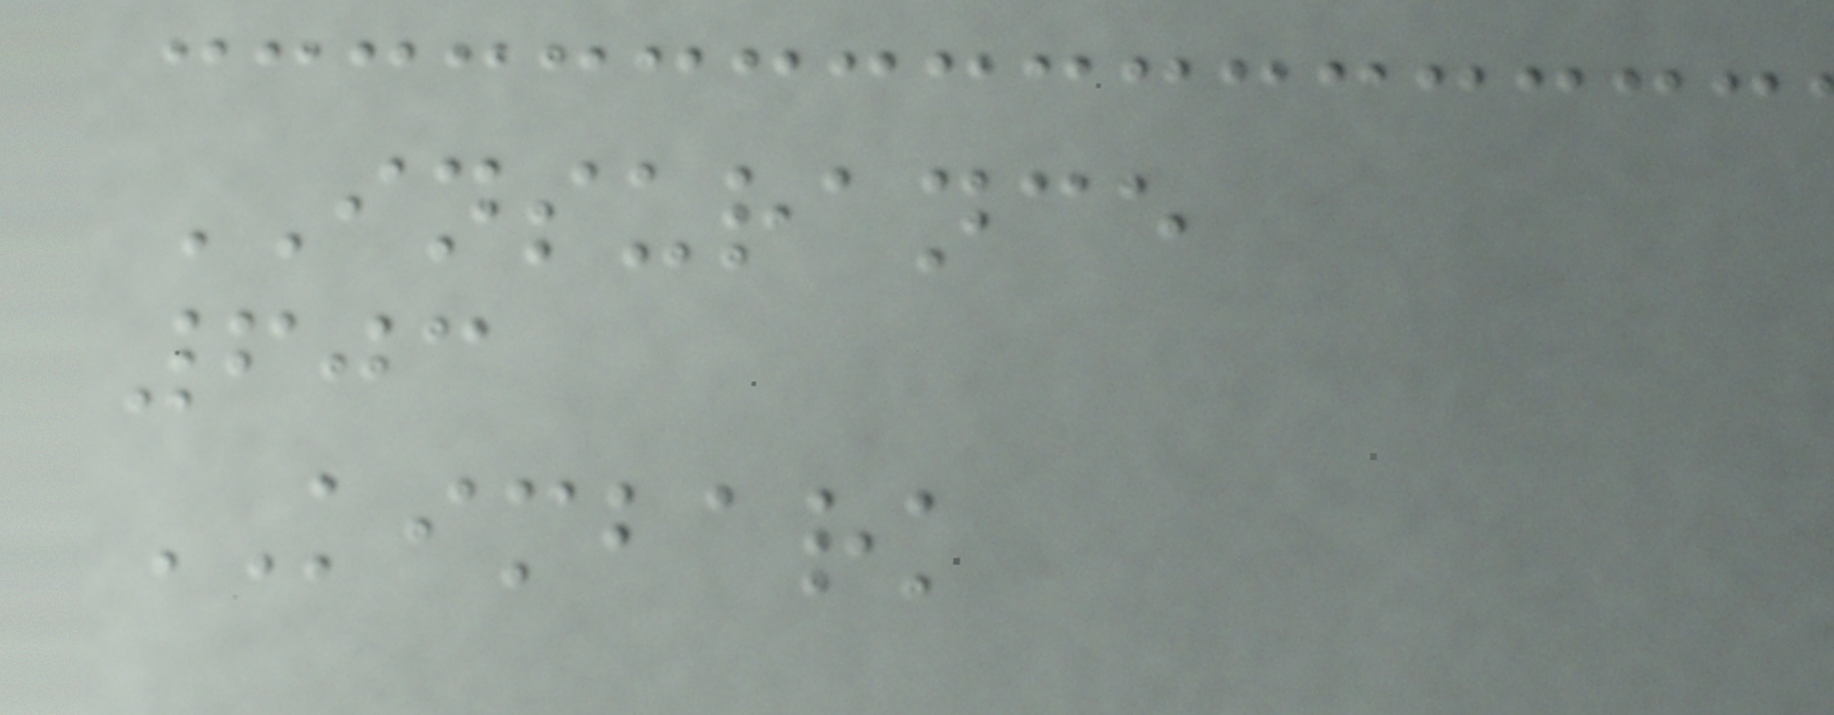INSURANCE
603
KIMBARK
